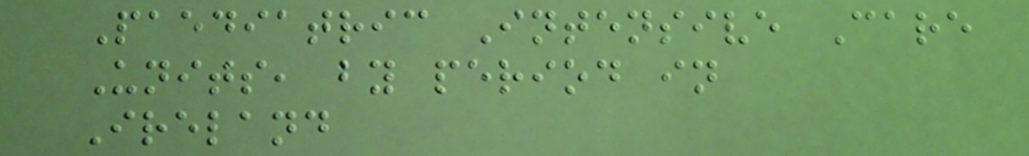Paediatric Intensive Care
Units, by period in
Ireland
